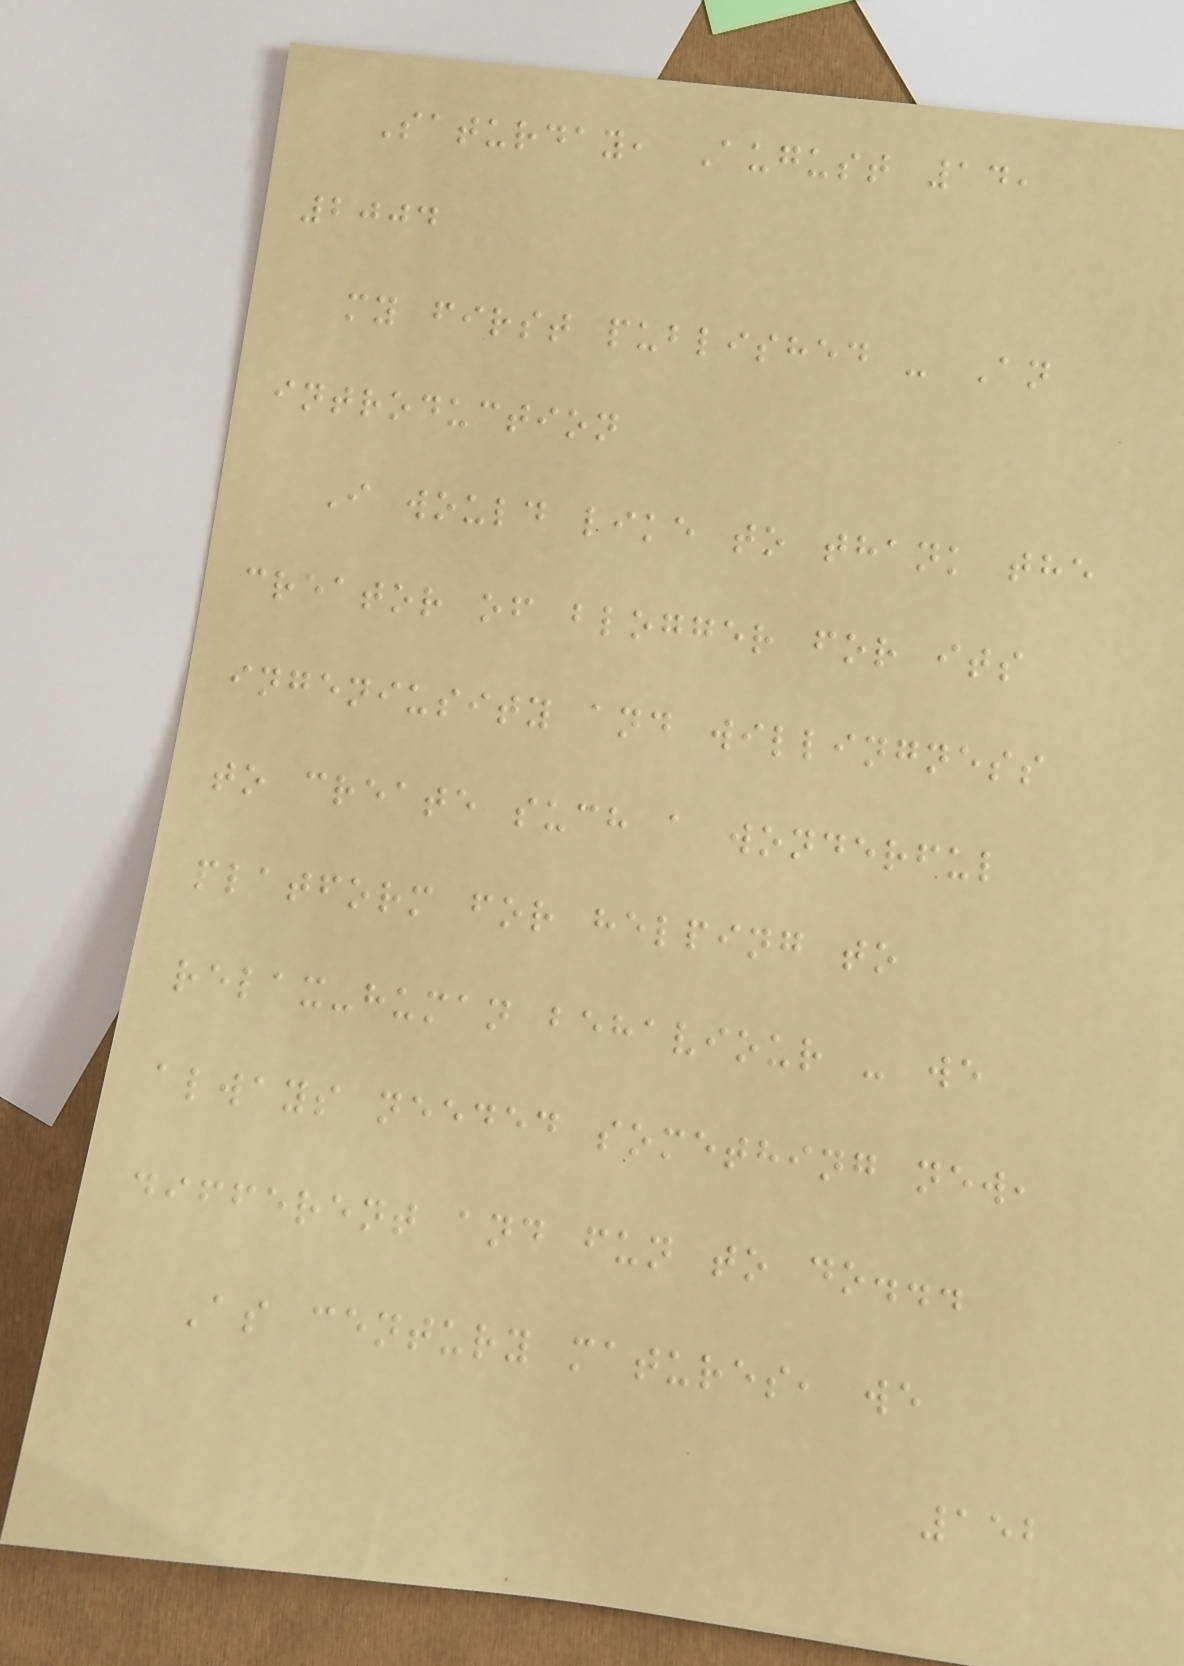Saturday, August 14,
2004
my first published - An
introduction
I would like to thank the
creator of blogger for its
ingeniusity and willingness
to create such a wonderful
platform for helping to
relax-human behaviour - we
always needed something new,
different and fun to do...
As century matures, we
152
